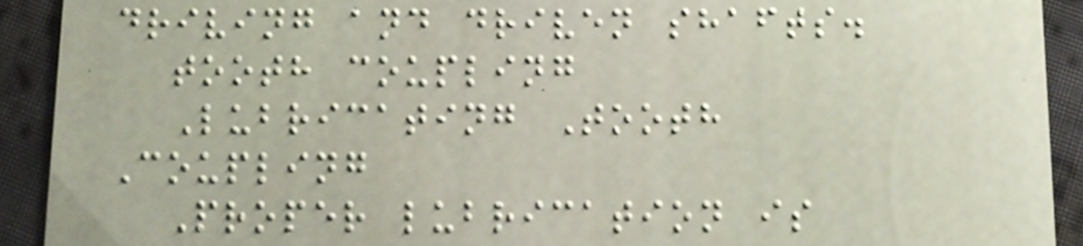driving and driven shafts.
tooth coupling
Lubricating Tooth
Coupling
Proper lubrication is
